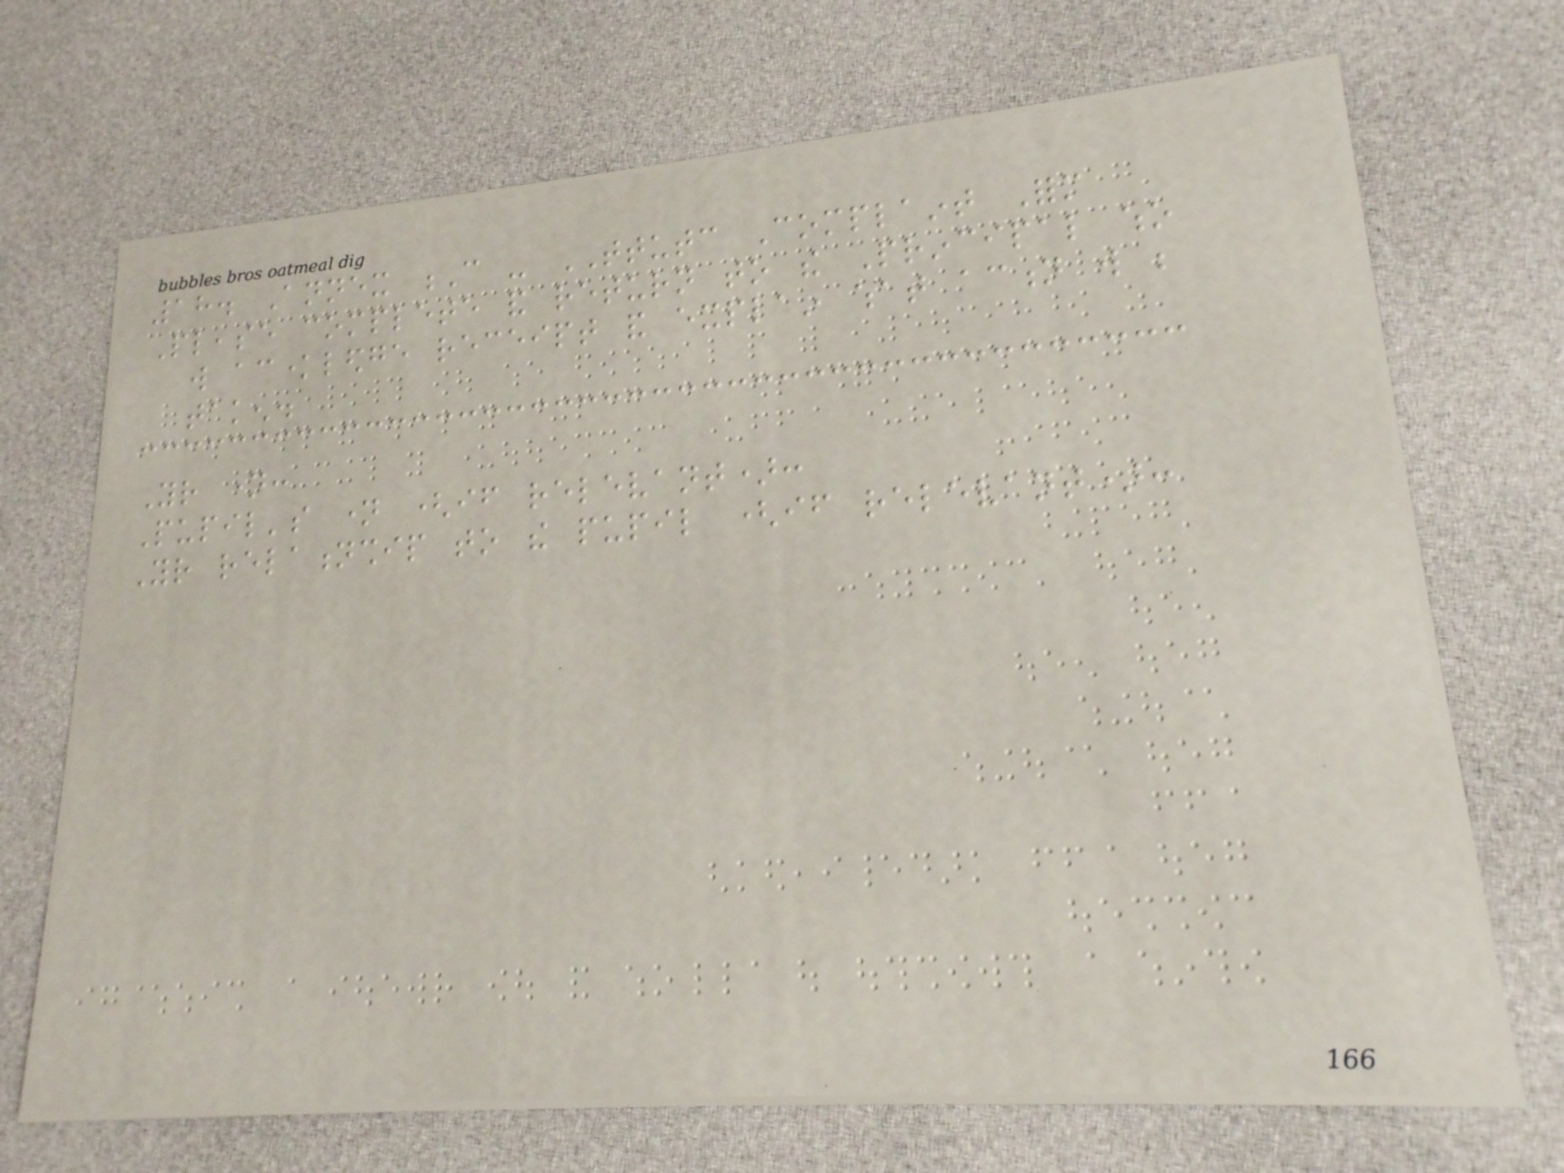18. Annex C - TTUTC Complaint Form
Please complete and return to the Principal who
will acknowledge receipt and explain what action will be
taken.
Your name:
Pupil's name (if relevant):
Your relationship to the pupil (if relevant):
